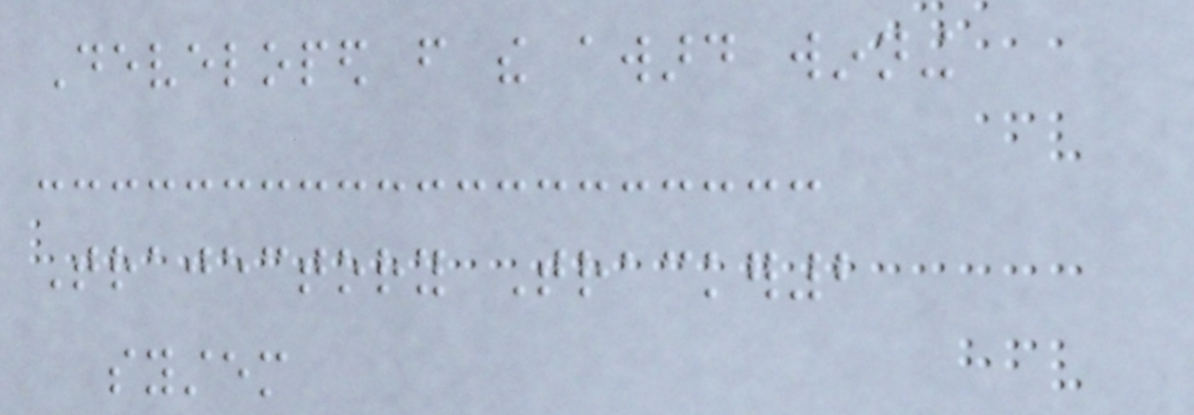Developed from the award winning
Trajectory Tracker2
system
